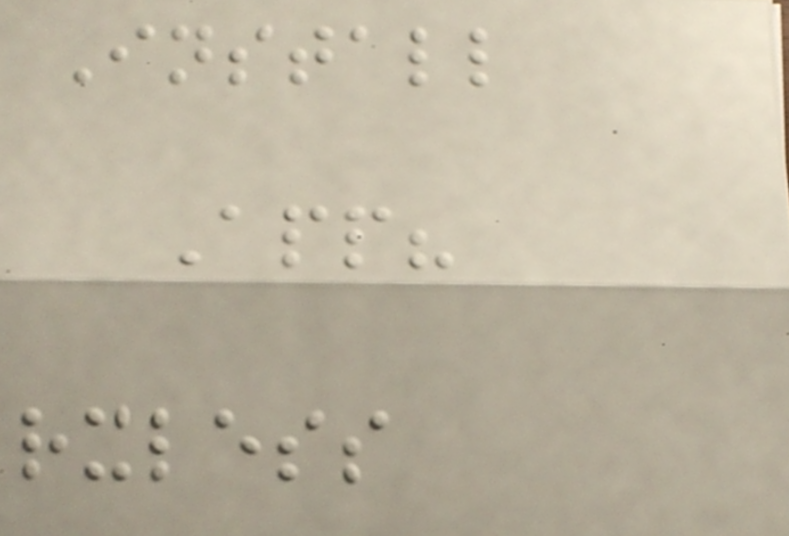Install
App?
rxless
